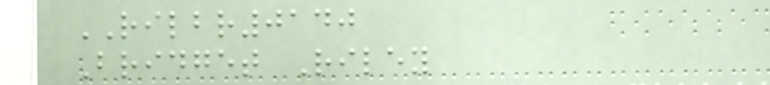RILBR0140
Bridget Riley
